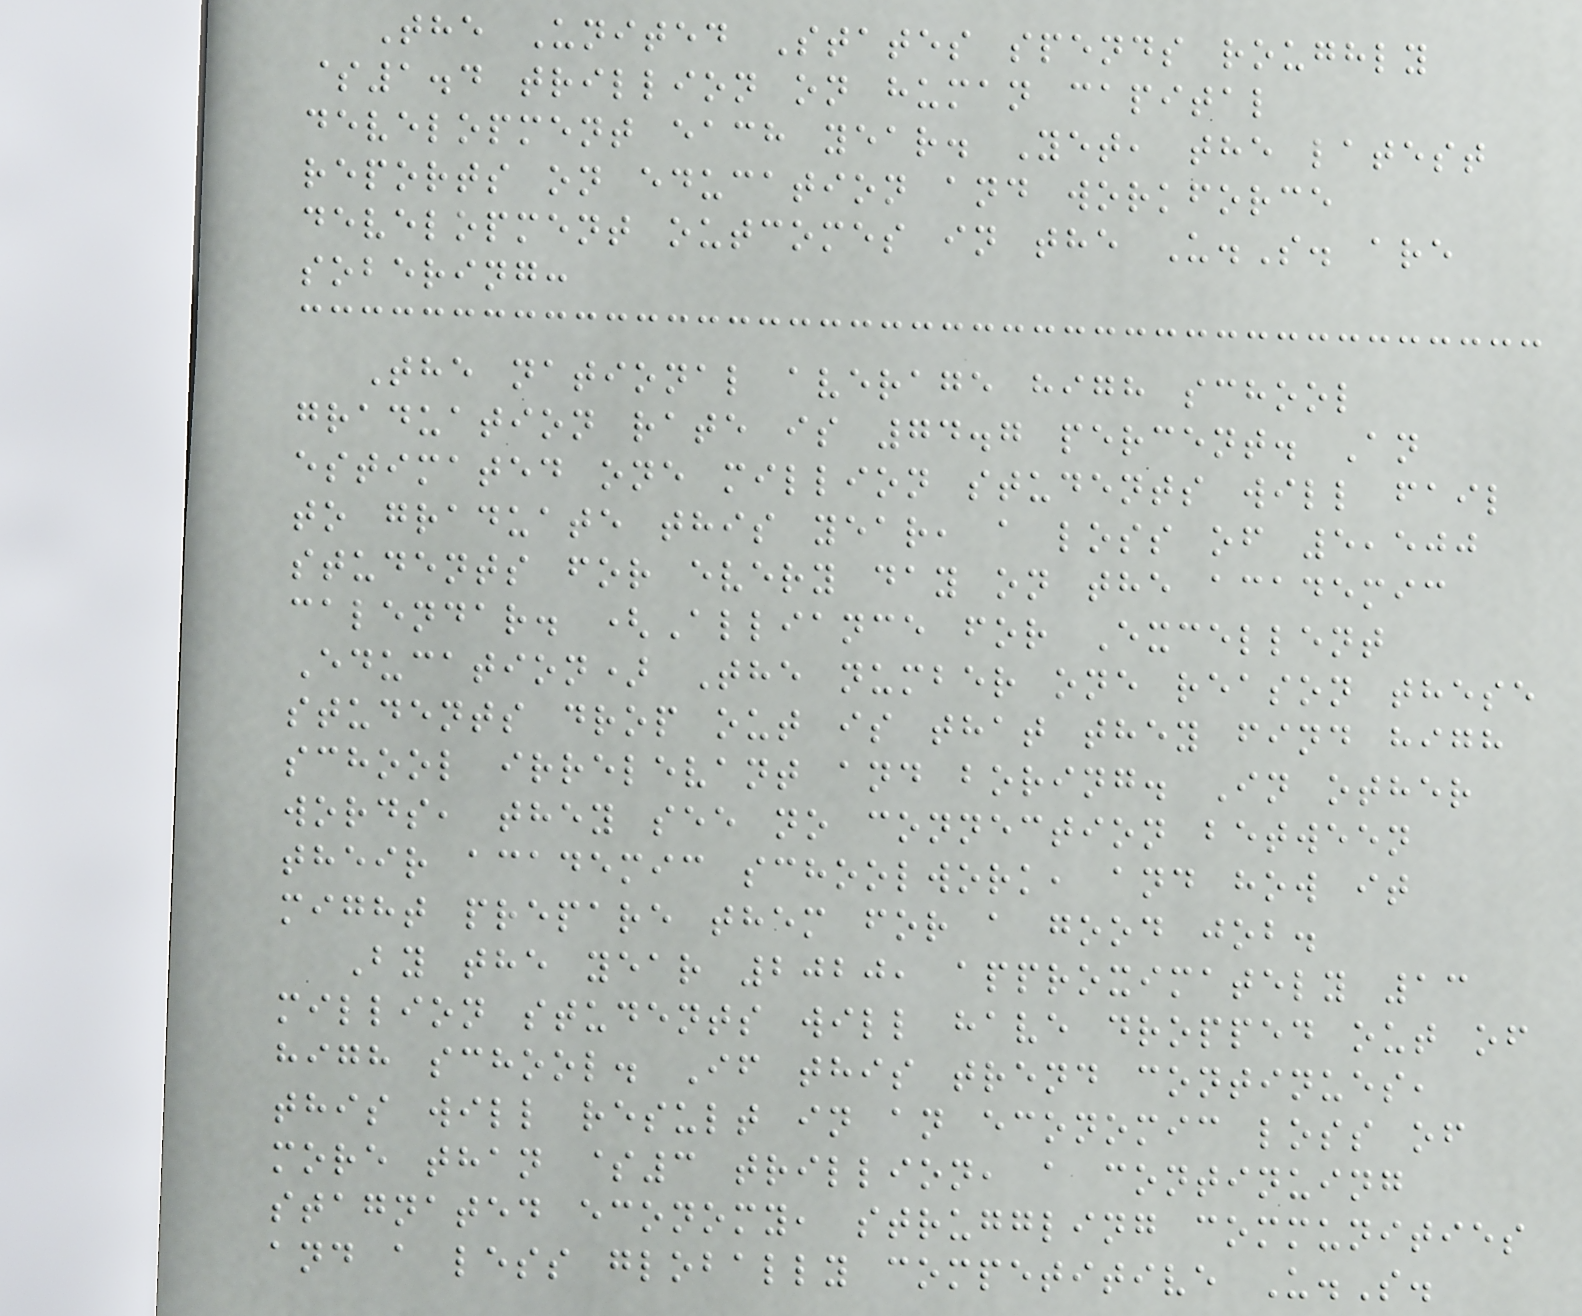The United States spends roughly
$1.4 trillion on human capital
development each year. Yet, the latest
reports on education and workforce
development outcomes in the U.S. are
sobering:
The national average high school
graduation rate is 74.7 percent. An
estimated one million students will fail
to graduate this year, a loss of 5,500
students for every day on the academic
calendar. (Alliance for Excellent
Education) The number one reason these
students drop out is that they find high
school irrelevant and boring. In other
words, they see no connection between
their academic schoolwork, and how it
might prepare them for a good job.
By the year 2020, approximately 13
million students will have dropped out of
high school. If this trend continues,
this will result in an economic loss of
more than $3 trillion, a continuing
stagnated economy, struggling communities
and a less globally competitive U.S.
